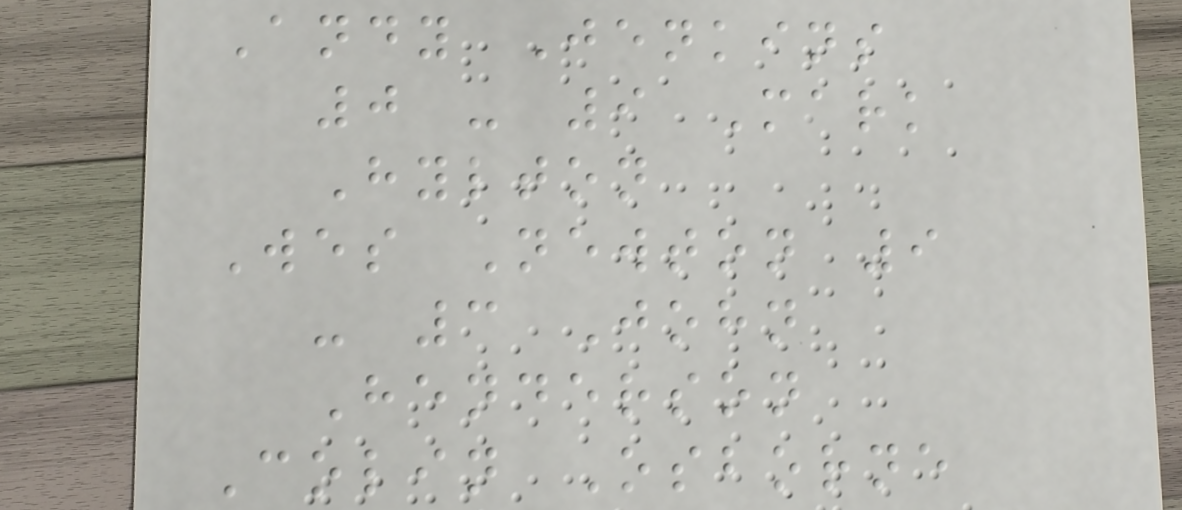Andy Jenkins
0 - 9 Mark
Hylton
Wes Newton 9
- 3 John
Henderson
Colin Osborne
